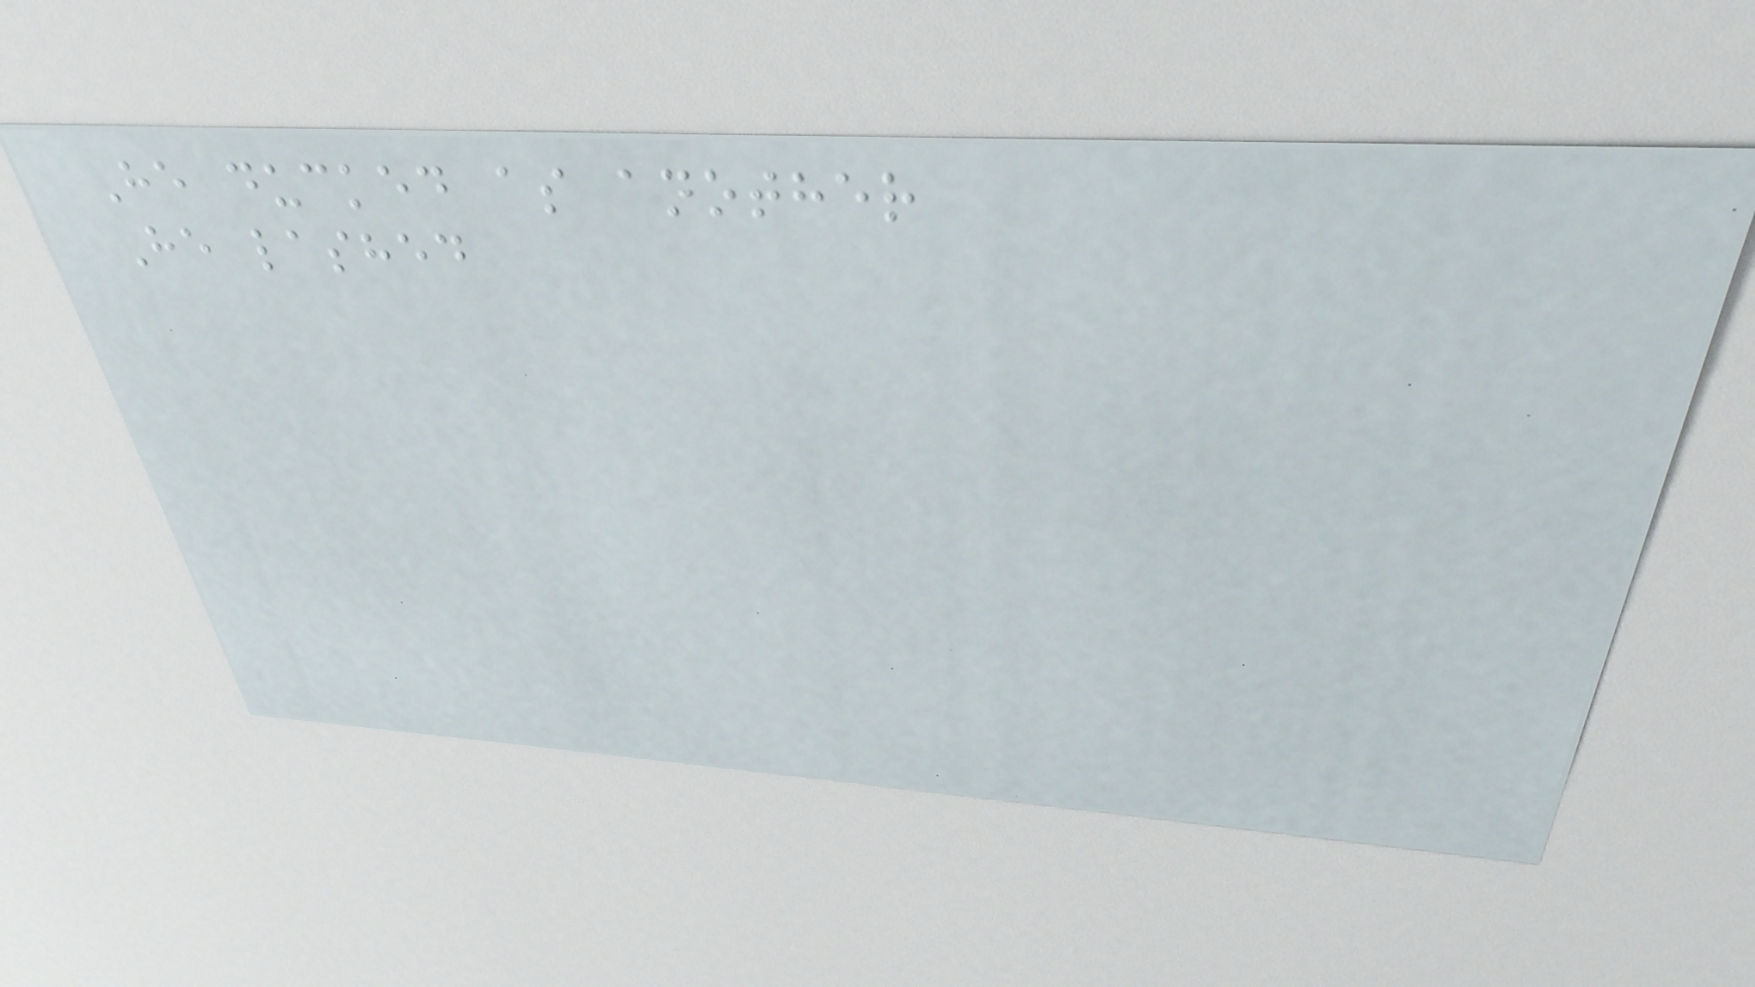He ducked as another
He lashed
